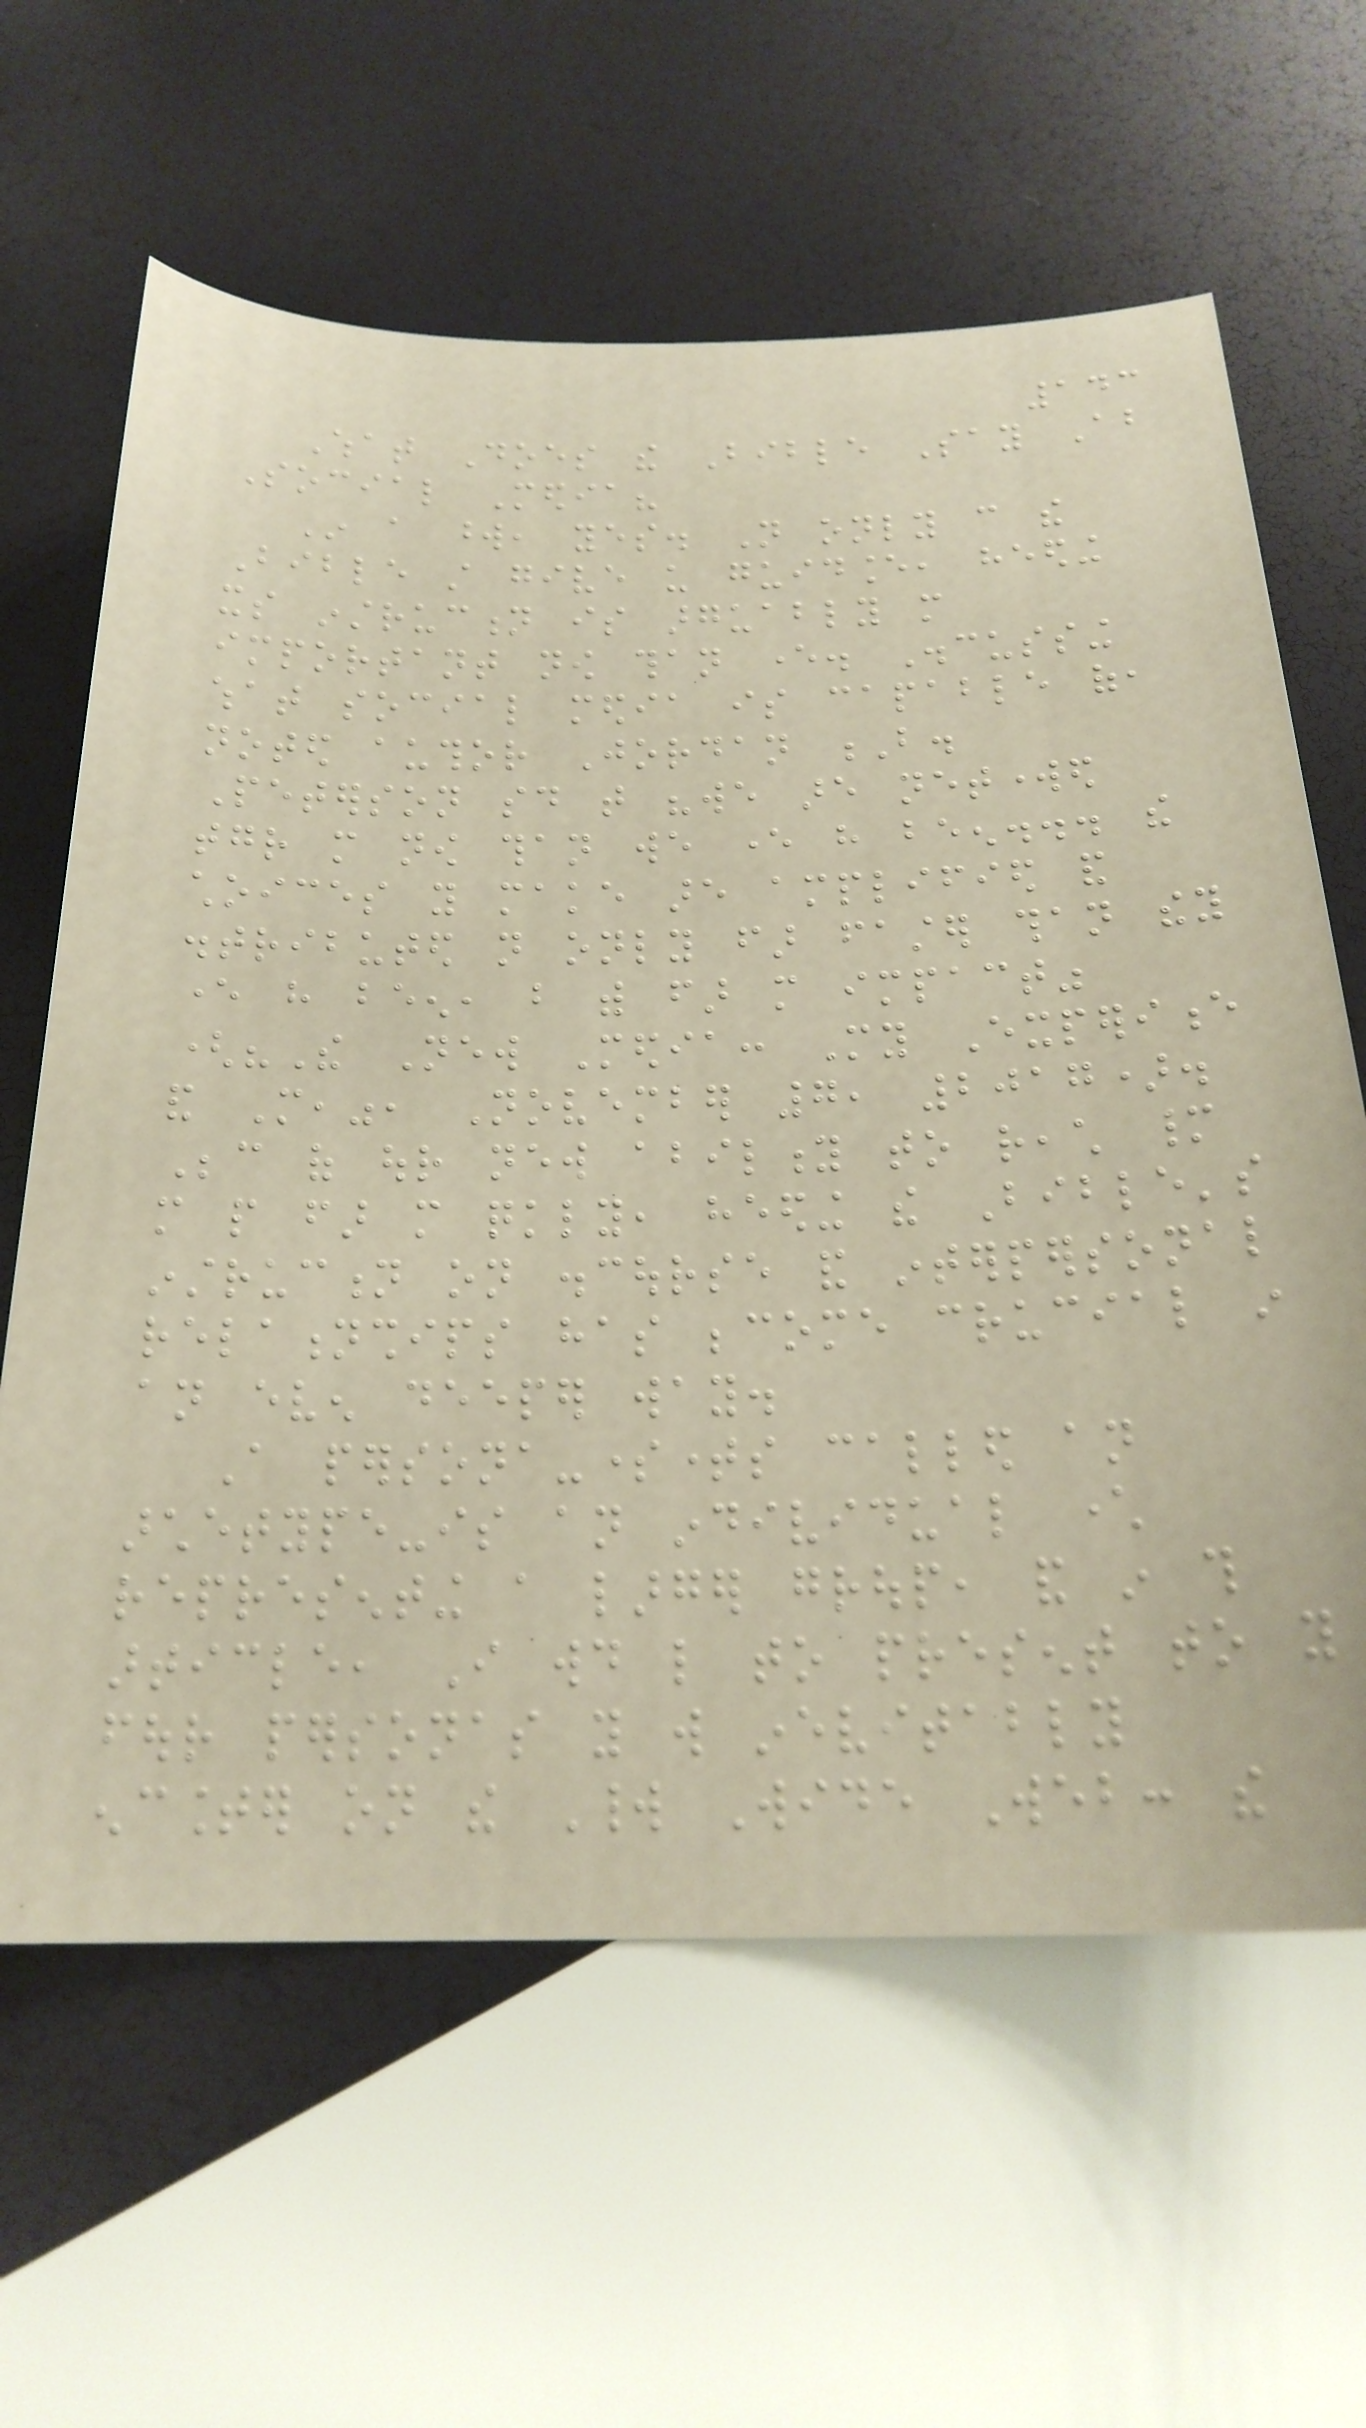143
What Does the Bible Say About
Social Media?
In a word, yes. Not only can the
Bible still give us guidance, heeding
its instruction is arguably more
important now than ever. Discussing
what social media is capable of,
noted author Jordan B.
Peterson said that "we are networked
together more now than we ever have been... the
choices you make are amplified and
distributed not only far faster than they
ever have been, but with far more impact"
("The New Media: My Experience
and More,", November 7, 2017).
Because of our new ability to reach many
more people far more quickly, heeding the Bible's
instruction on discourse and interpersonal
relationships has become crucial in
an even deeper way.
A persona-sometimes called an
archetype-is an individual character
representing a larger group, and in this
article, I would like to present to you
four personas you will inevitably
encounter on the World Wide Web: the
